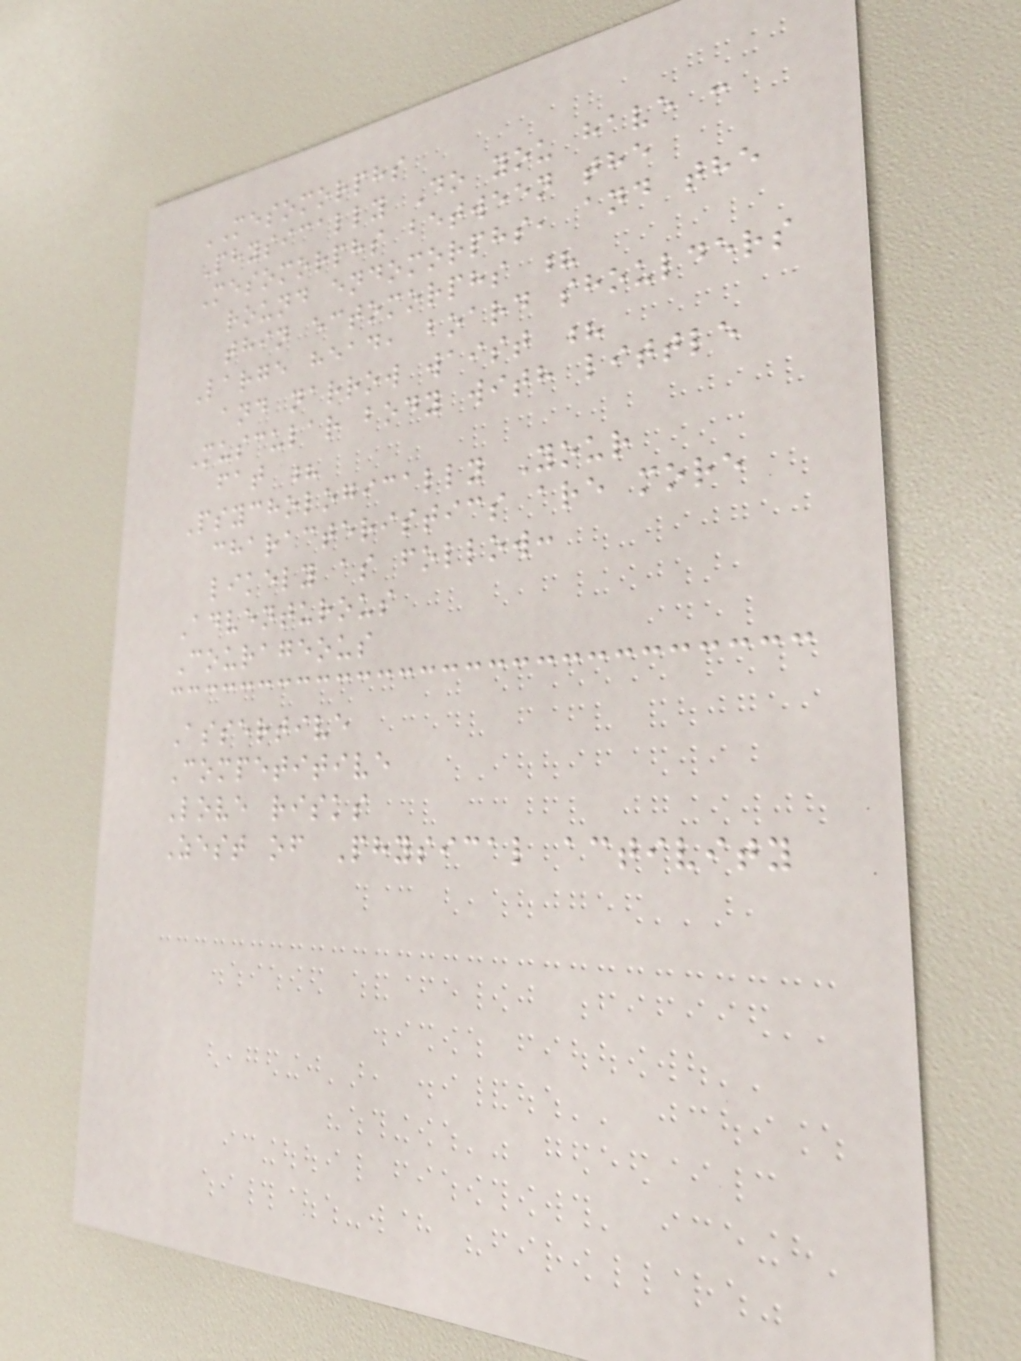MESOMORPHS
Physically Do you have :
Mesomorphs between the
round endomorphs, and the
thin ectomorphs ?
Large head, board shoulders
and narrow waist ?
Muscular body with little
fat ?
Psychologically Your
characteristics are more
likely as follow:
Adventurous
Courageous
Assertive
Competitive
Love risks
Zest of Physical activity
